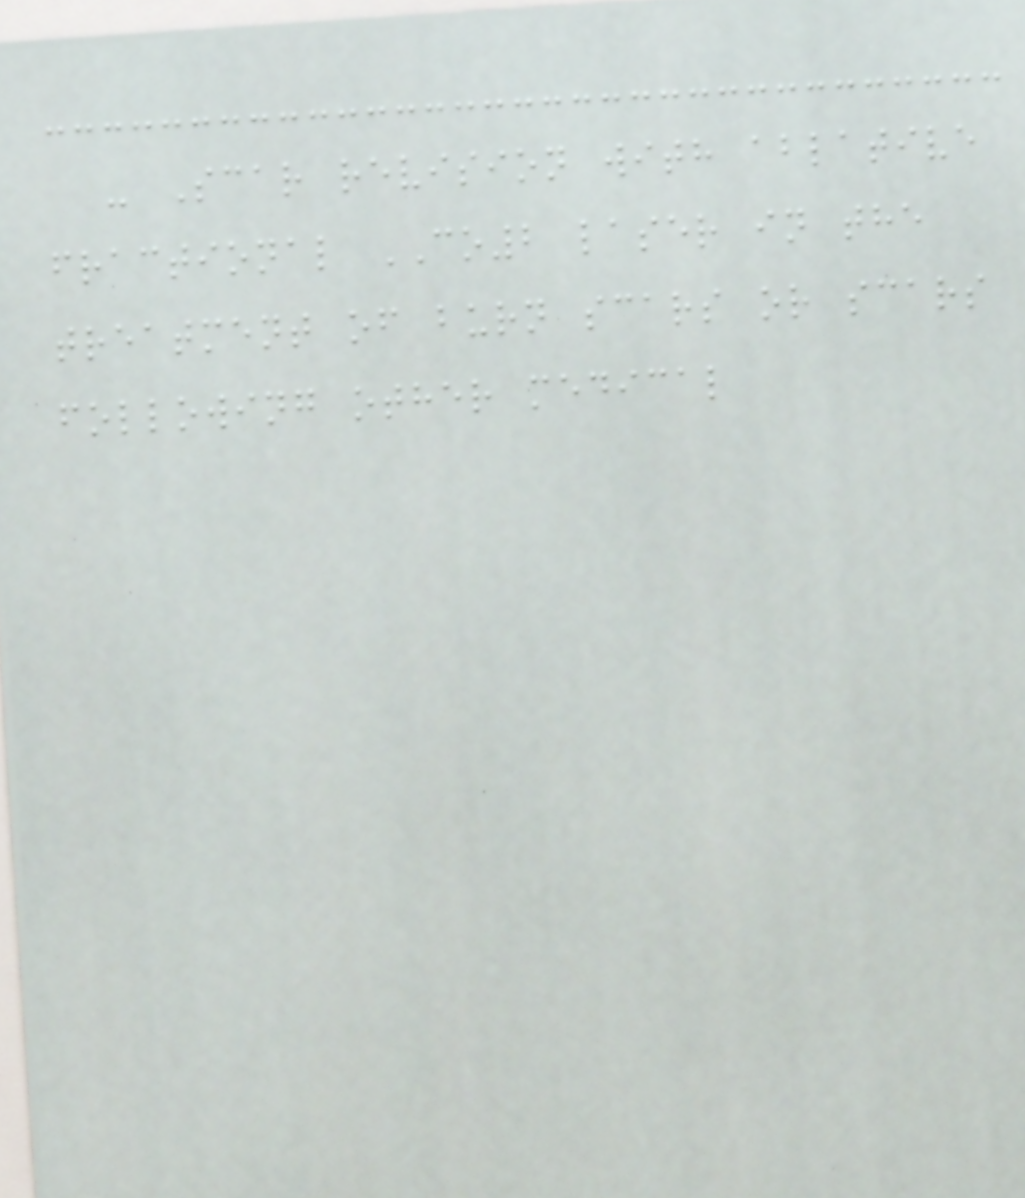- Scar revision with ablative
fractional CO2 laser in the
treatment of burn scars or scars
following other medical
